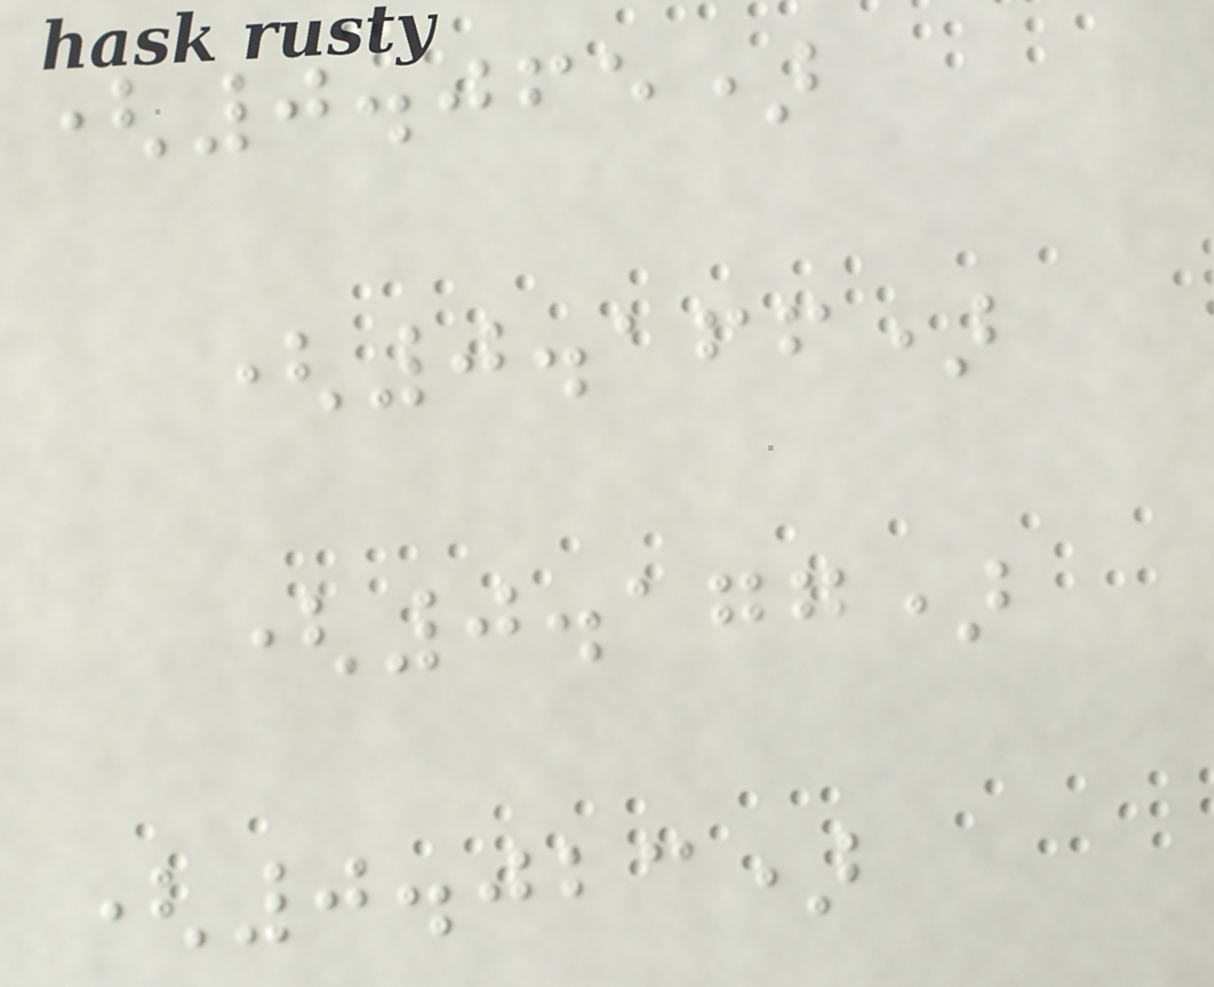(0.065)
(0.166)
(0.177)
(0.023)
